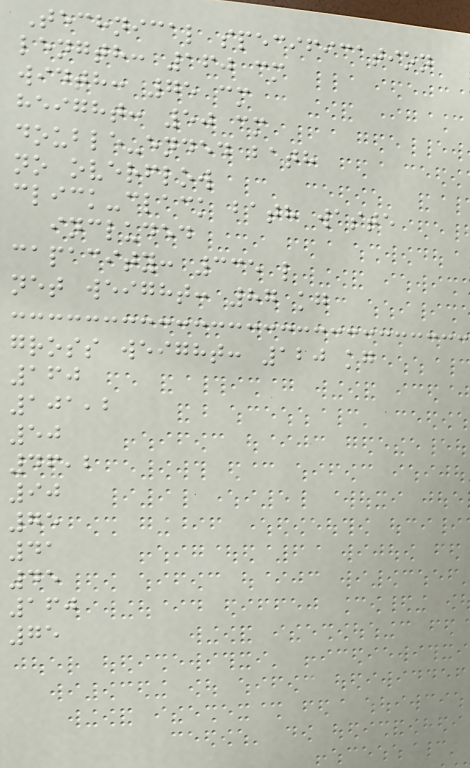Technical specification
length: 160 cm
width: 75 cm
height: 50 cm
double-ended bath
no overflow
click-clack bath waste
included
capacity: 335 l
net weight: 87 kg
gross weight: 120 kg
160
101,2
50
46,2
90
75
41
45
160
75
